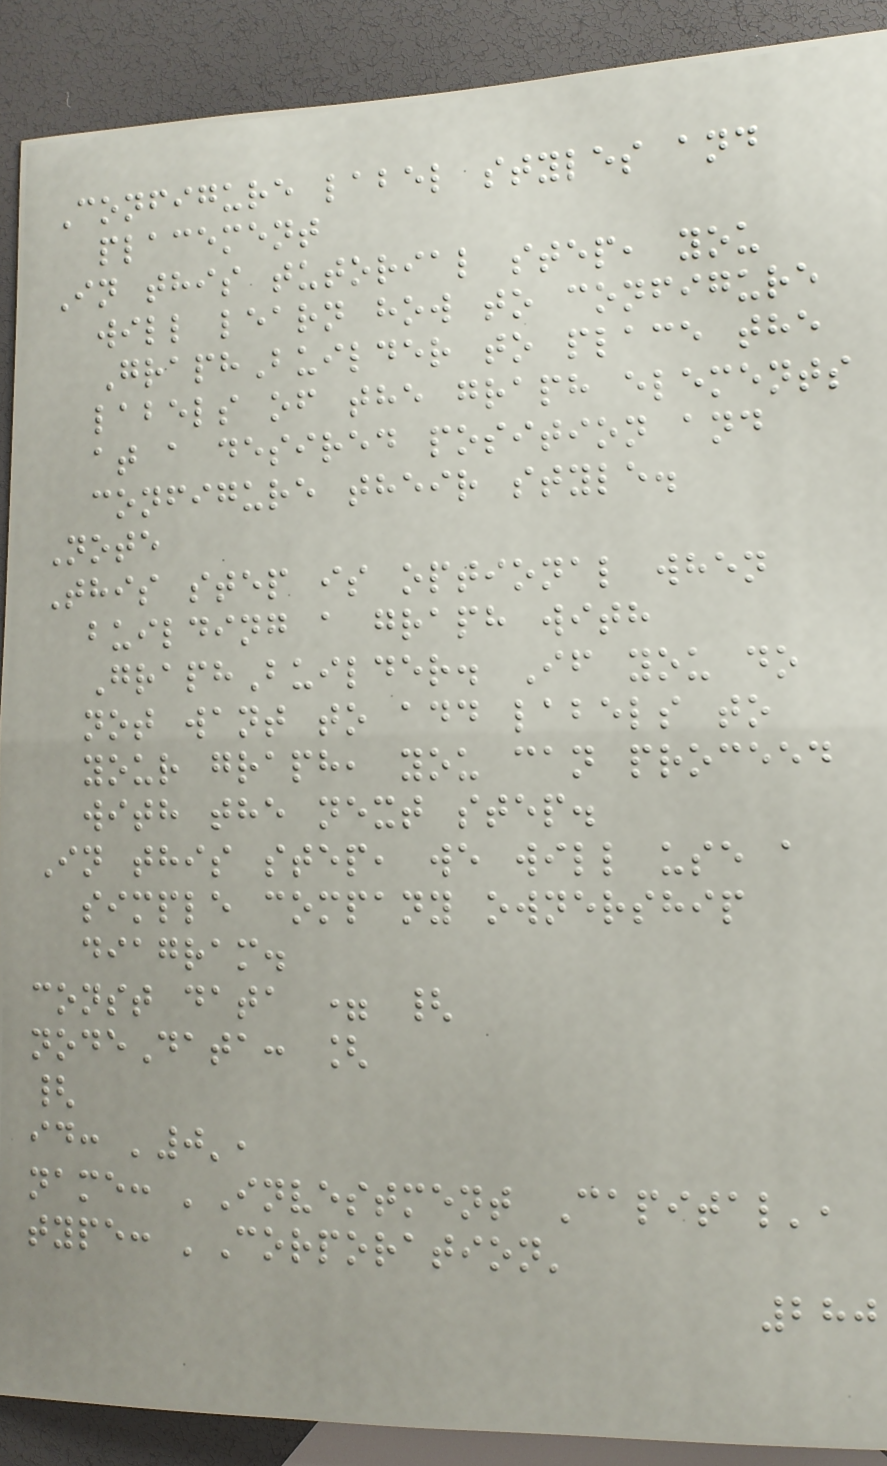Configure label styles and
placement
In this tutorial step, you
will learn how to configure
GraphBuilder to place the
labels of the graph elements
at a desired position and
configure their style.
Note
This step is optional when
building a graph with
GraphBuilder. If you do
not want to add labels to
your graph, you can proceed
with the next step.
In this step, we will use a
simple company ownership
diagram.
const data = {
nodeData: [
{
id: '0',
name: 'Investment Capital',
type: 'Corporation'
280
